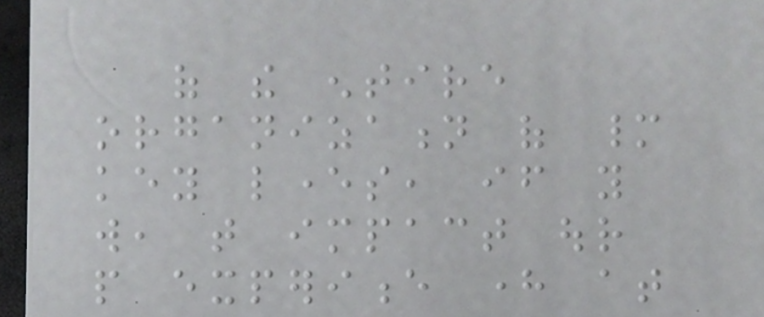of the entire
organization of many
key levers, if you
will, that impact our
people experience here at
